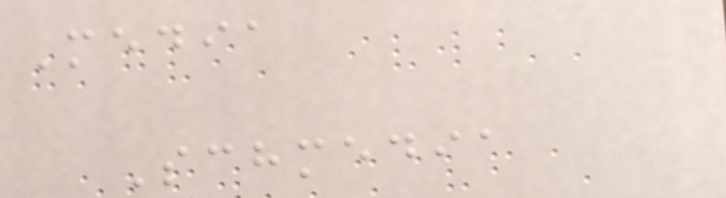Media
Schmedia
